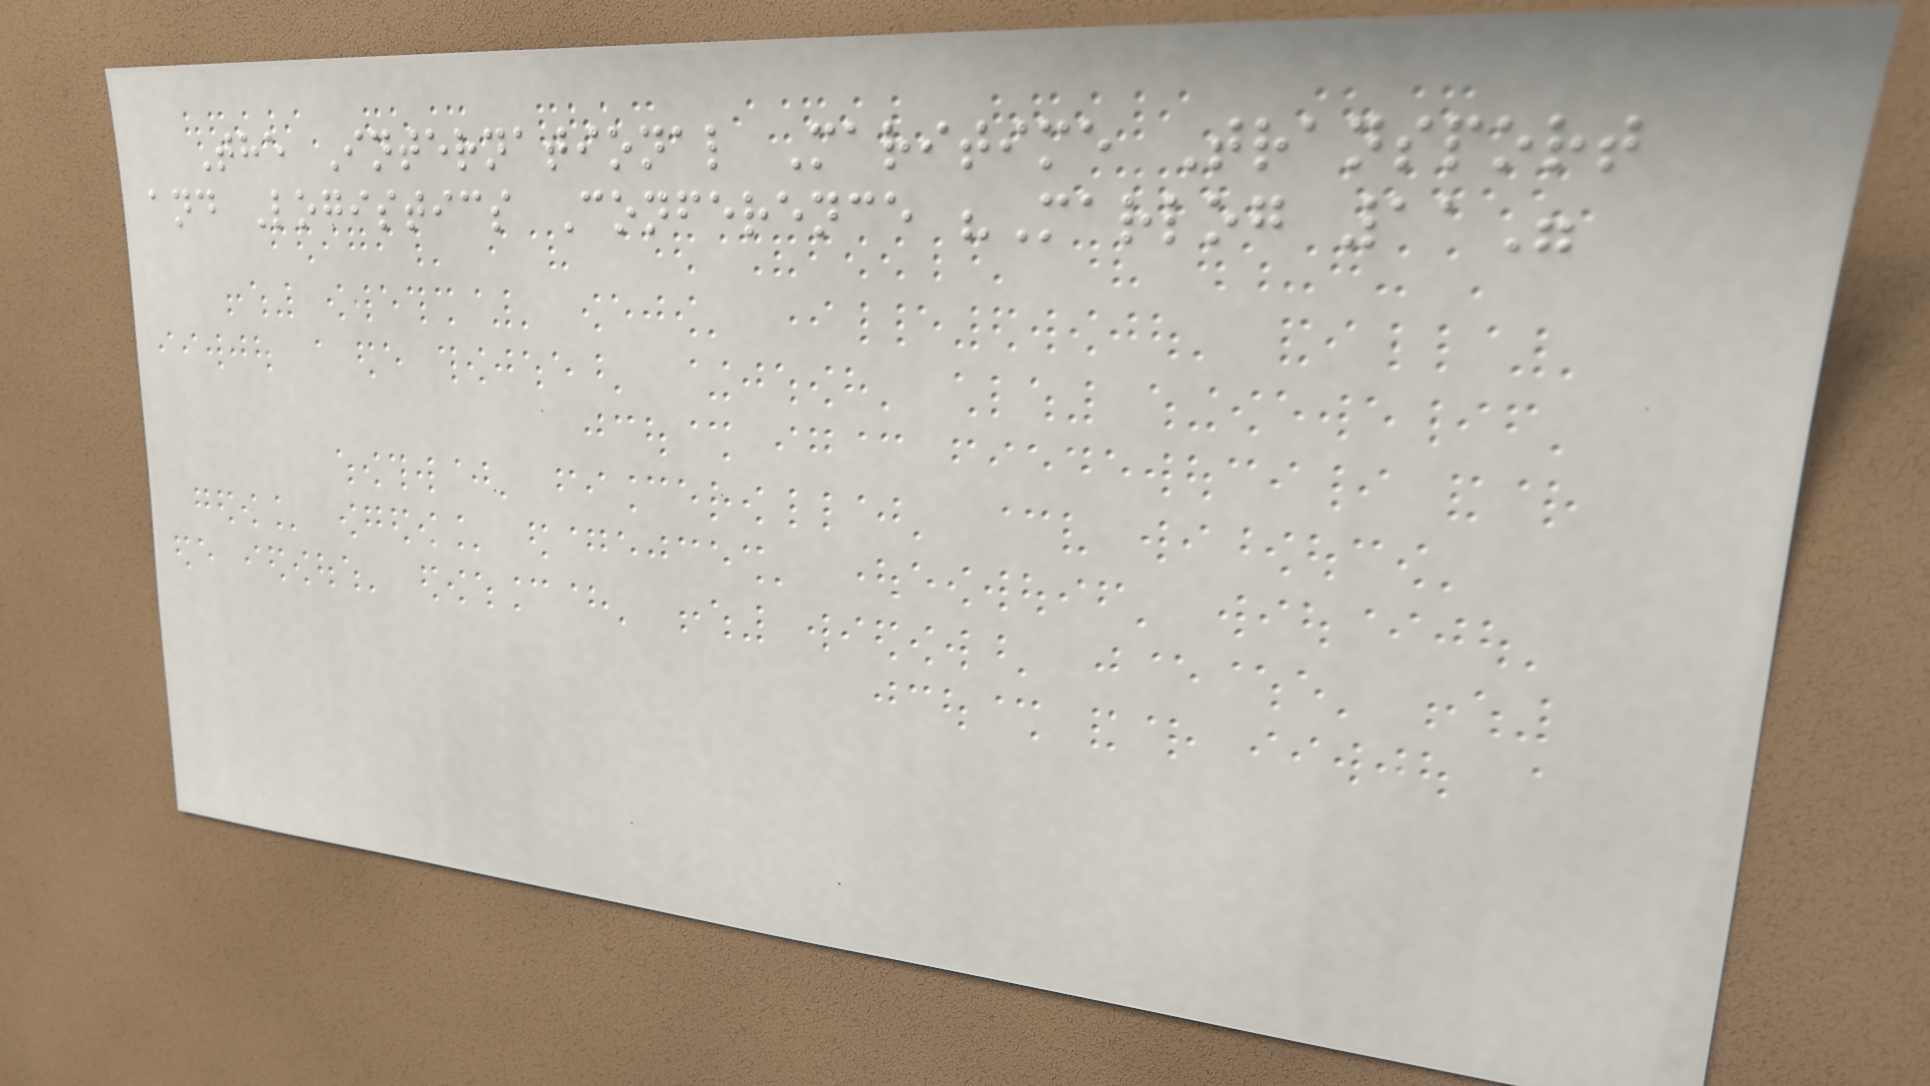The International Maritime Transport
and Logistics Conference "Marlog 11"
